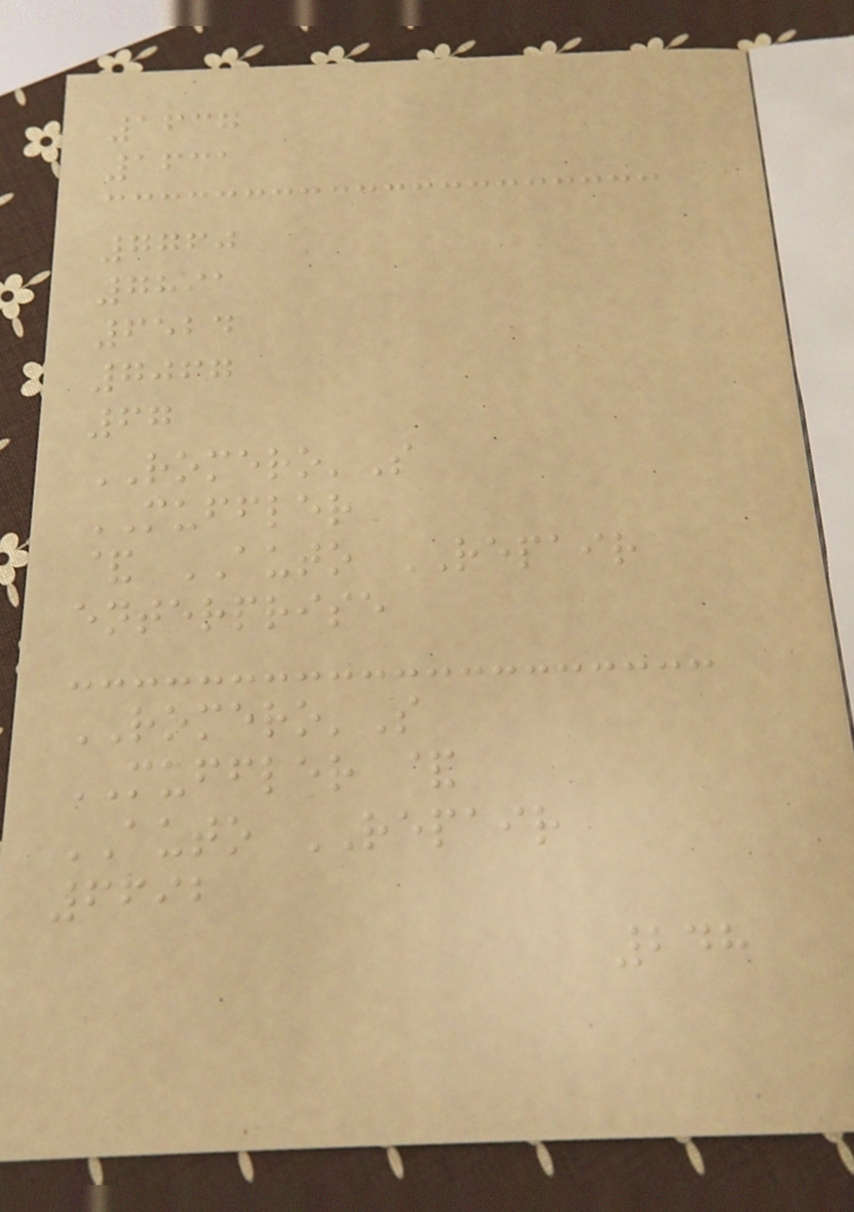1637
1631
7760
7891
6524
7067
67
ROMERO'S
MUFFLER
& AUTO REPAIR
enterprise
ROMERO'S
MUFFLER &
AUTO REPAIR
6692
248
